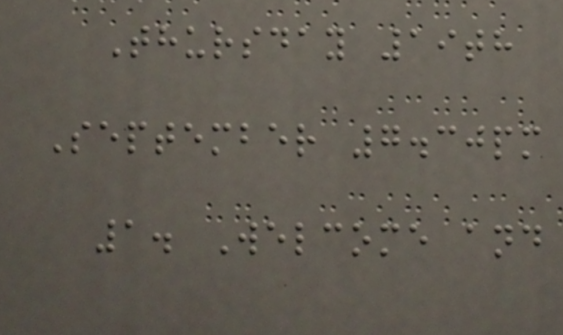Thursday 19th
September 7.30pm
1. Welcome and
